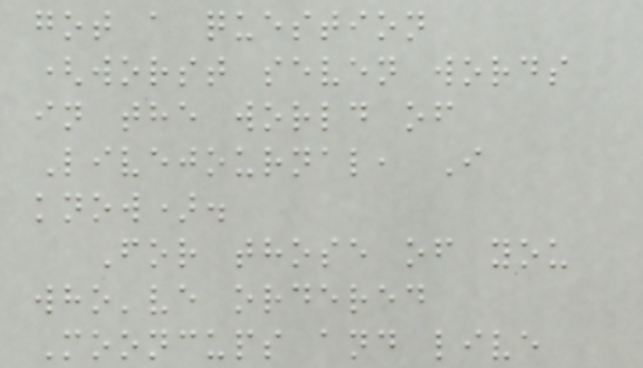got a question
(worst seven words
in the world of
Livejournal, I
know).
For those of you
who've ordered
Mooncups and live
